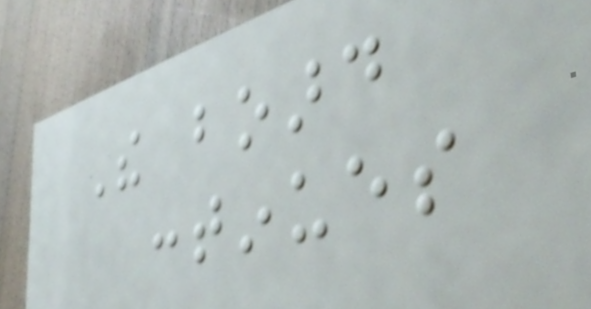The board
continues
